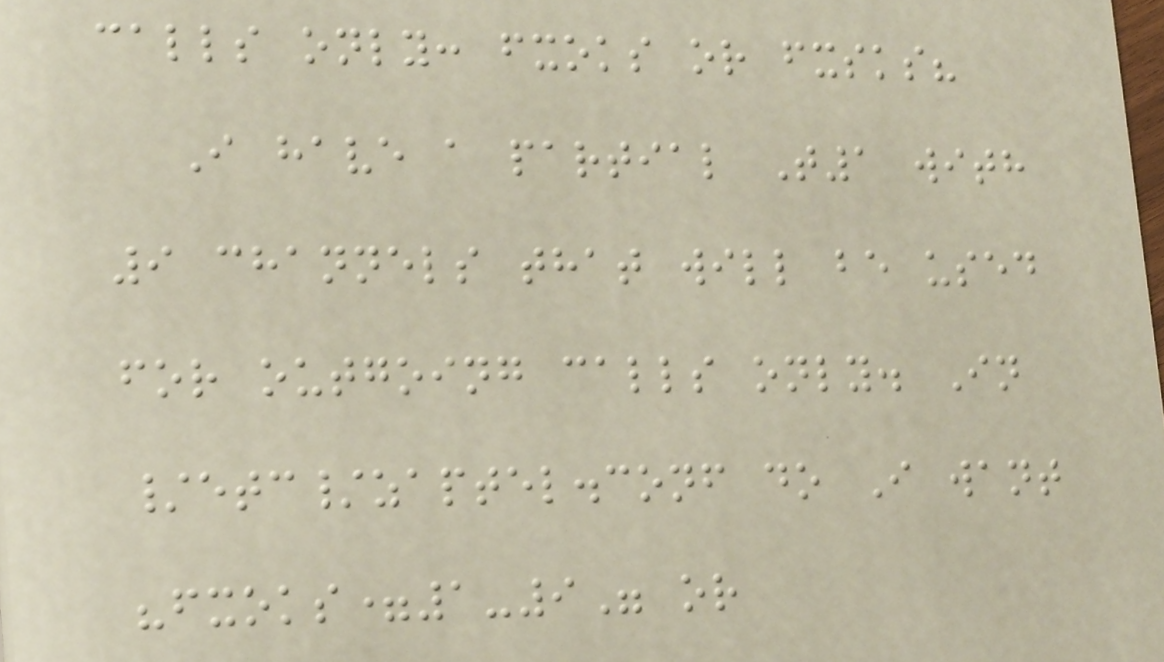calls only: fxoks or fxsks?
I have a partial T1 with
9 channels that will be used
for outgoing calls only. In
/etc/zaptel.conf do I want
"fxoks=1-9" or
